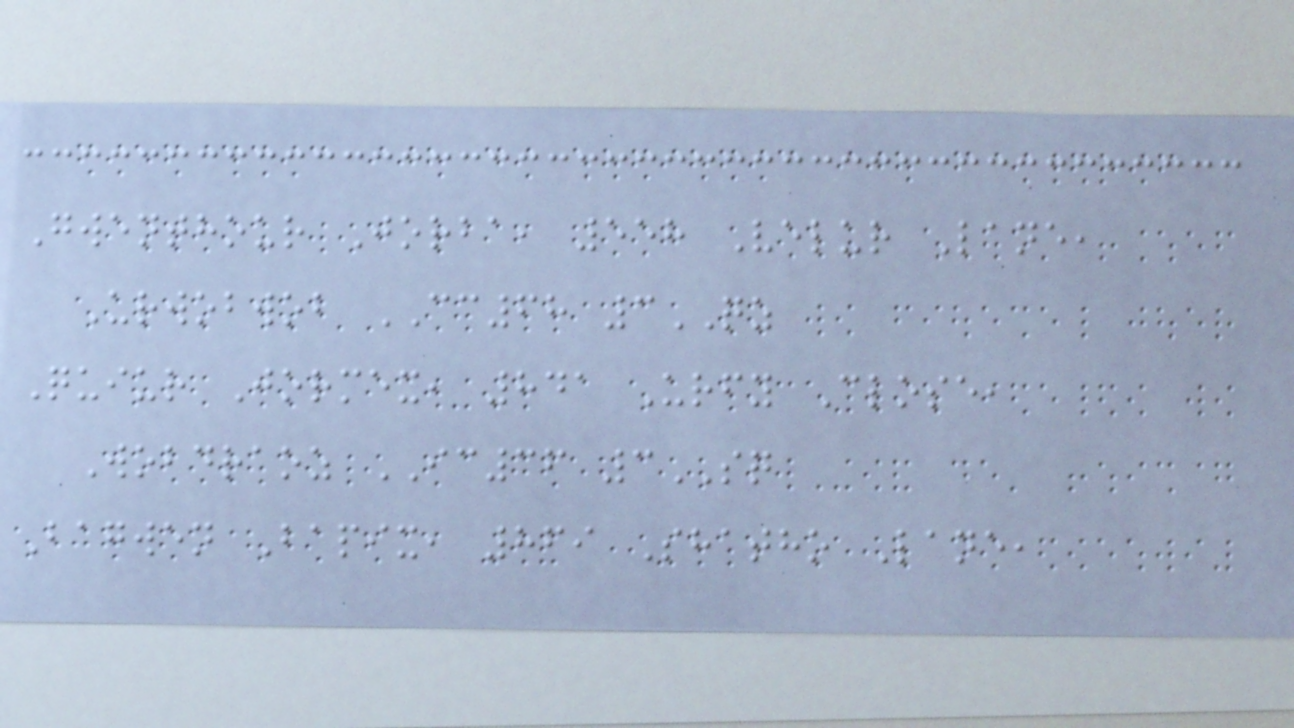Gwenthour Jorba, 558 Velur Lane,
Urwobwob CC68 3QZ
Quiur Jormex, 841 Urfy Close,
Wobdraoz IC36 3SQ
Bagwen Bapix, 869 Shatho Lane,
